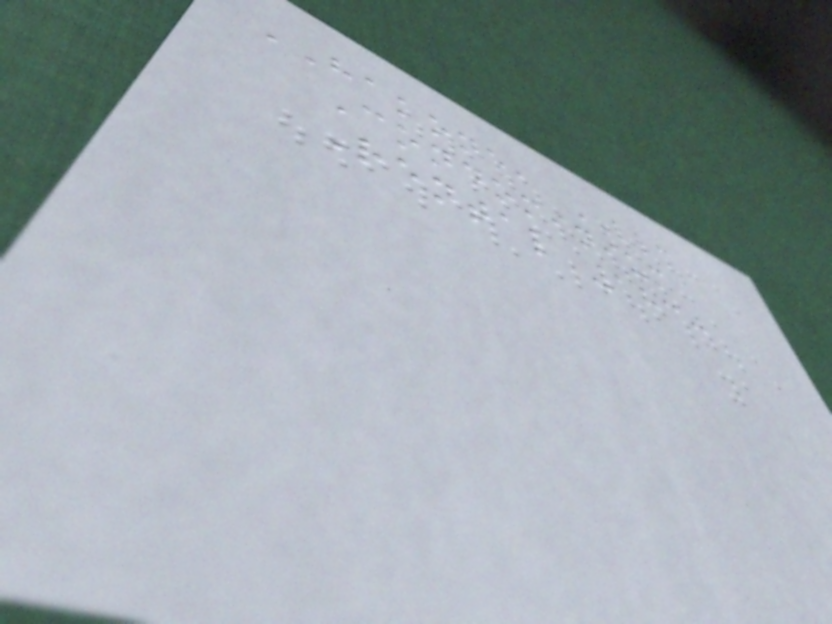HAKONE, LLC
Condominium
Rental 1830
